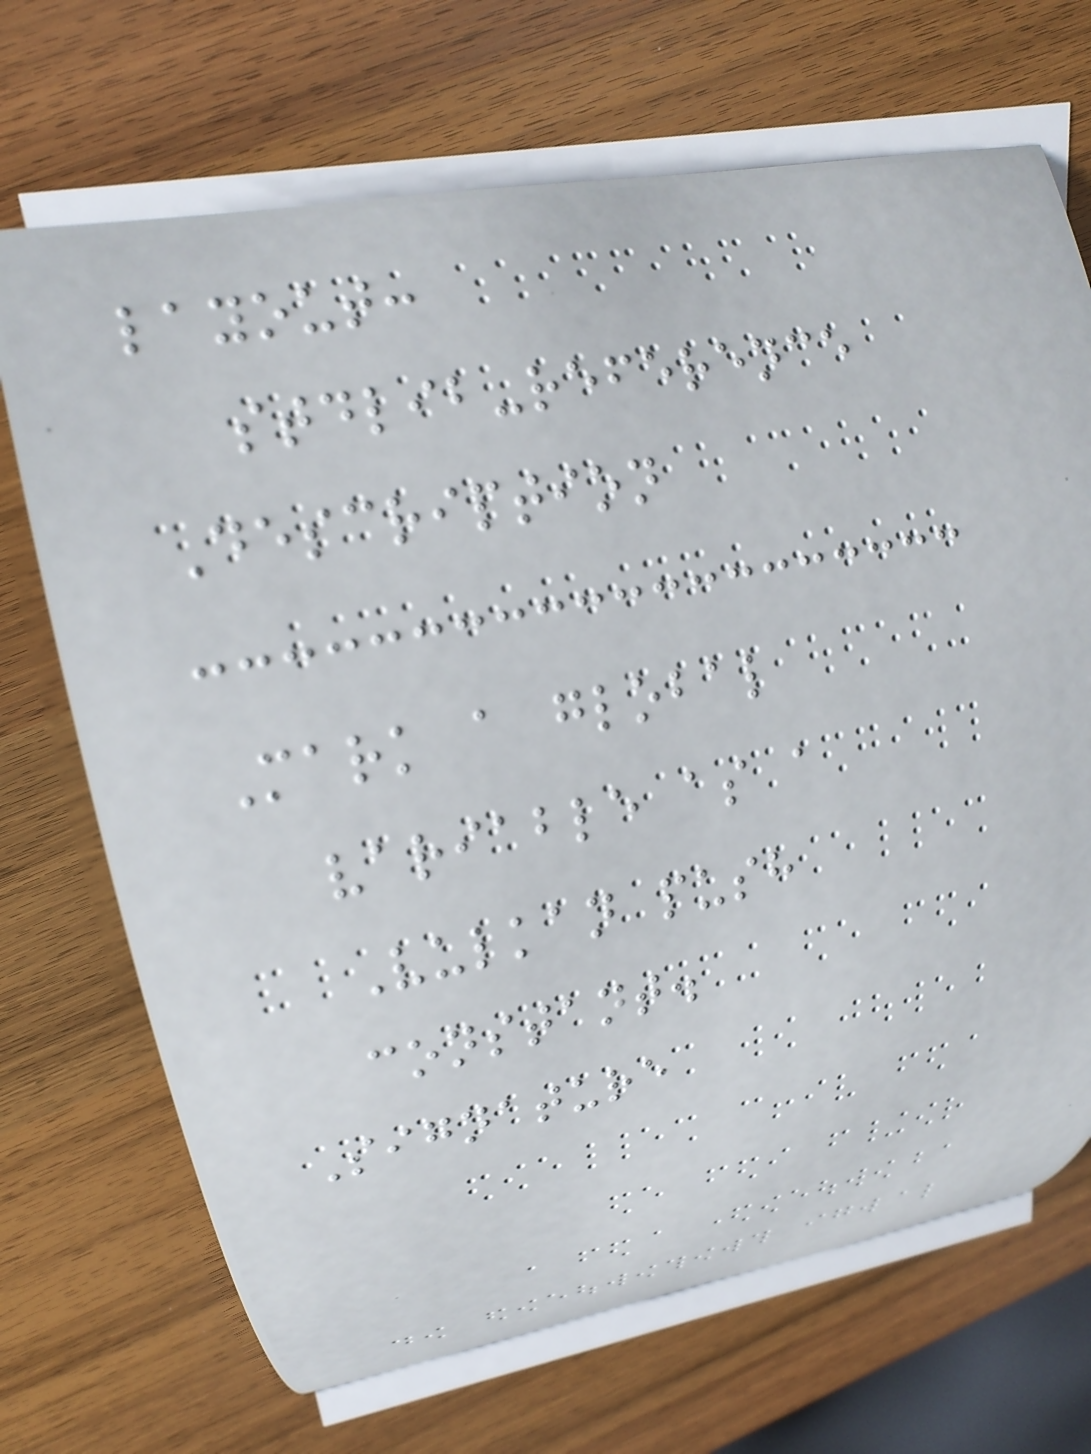layout:
stdlib-reference
Description
Mark a global
variable as a
Vulkan push
constant.
Signature
